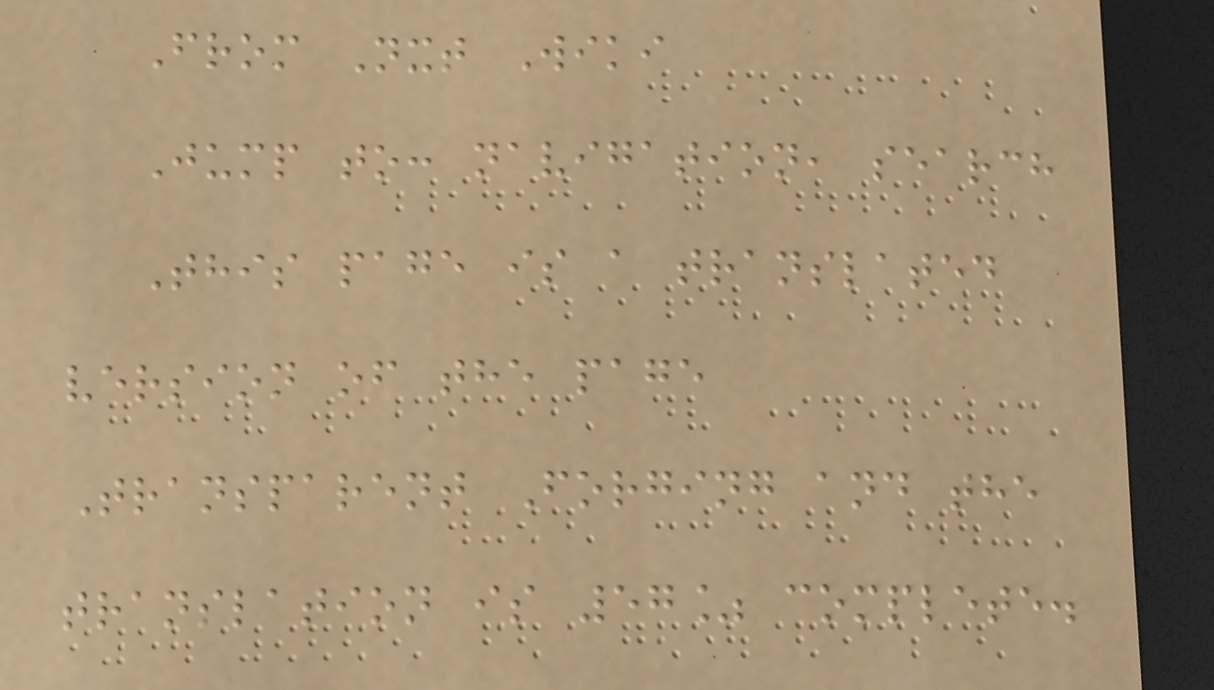From Nxt Wiki
Jump to: navigation, search
This page is a translated
version of the page
Transparent Forging and the
translation is 57% complete.
